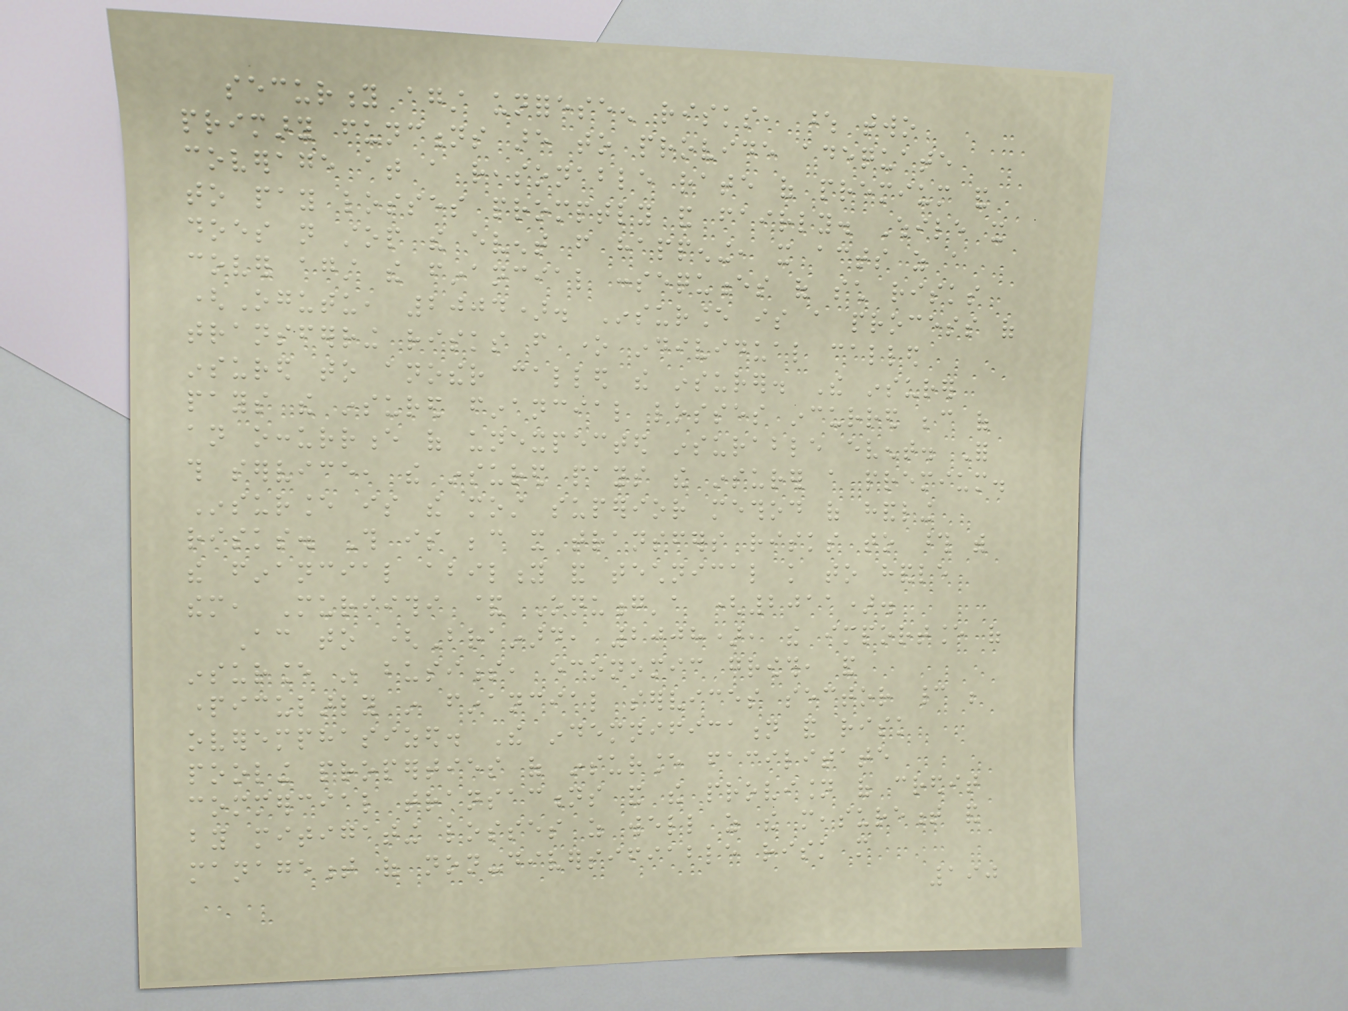security against unforeseen risks, whose two
primary functions are to provide adequate
coverage at a reasonable rate of premium and
to pay losses promptly and fairly. While it
does not stop the event from happening, it acts as a
cover against the financial consequences of such risks
(Ogutu, 2004). Insurance is a process of
transferring risks from one individual called
insured to another called the insurer. The insurer
pays the insured financial losses incurred because of
an occurrence of unexpected insurable event. For
this service, the insured pays the insurer a premium.
Insurance is the most superior method of handling
risks. This is because it transfers risks to those with
the financial ability and technical knowledge to handle
them, Muriithi & Onuong'a (2011).
According to (Brainard, 2008), the importance of
insurance in business, economic growth, and
particularly in financial services sector cannot be
overemphasized. The indemnification and risk
pooling properties of insurance facilitate
commercial transactions and the provision of credit
by mitigating losses as well as the measurement and
management of non-diversifiable risk more
190
